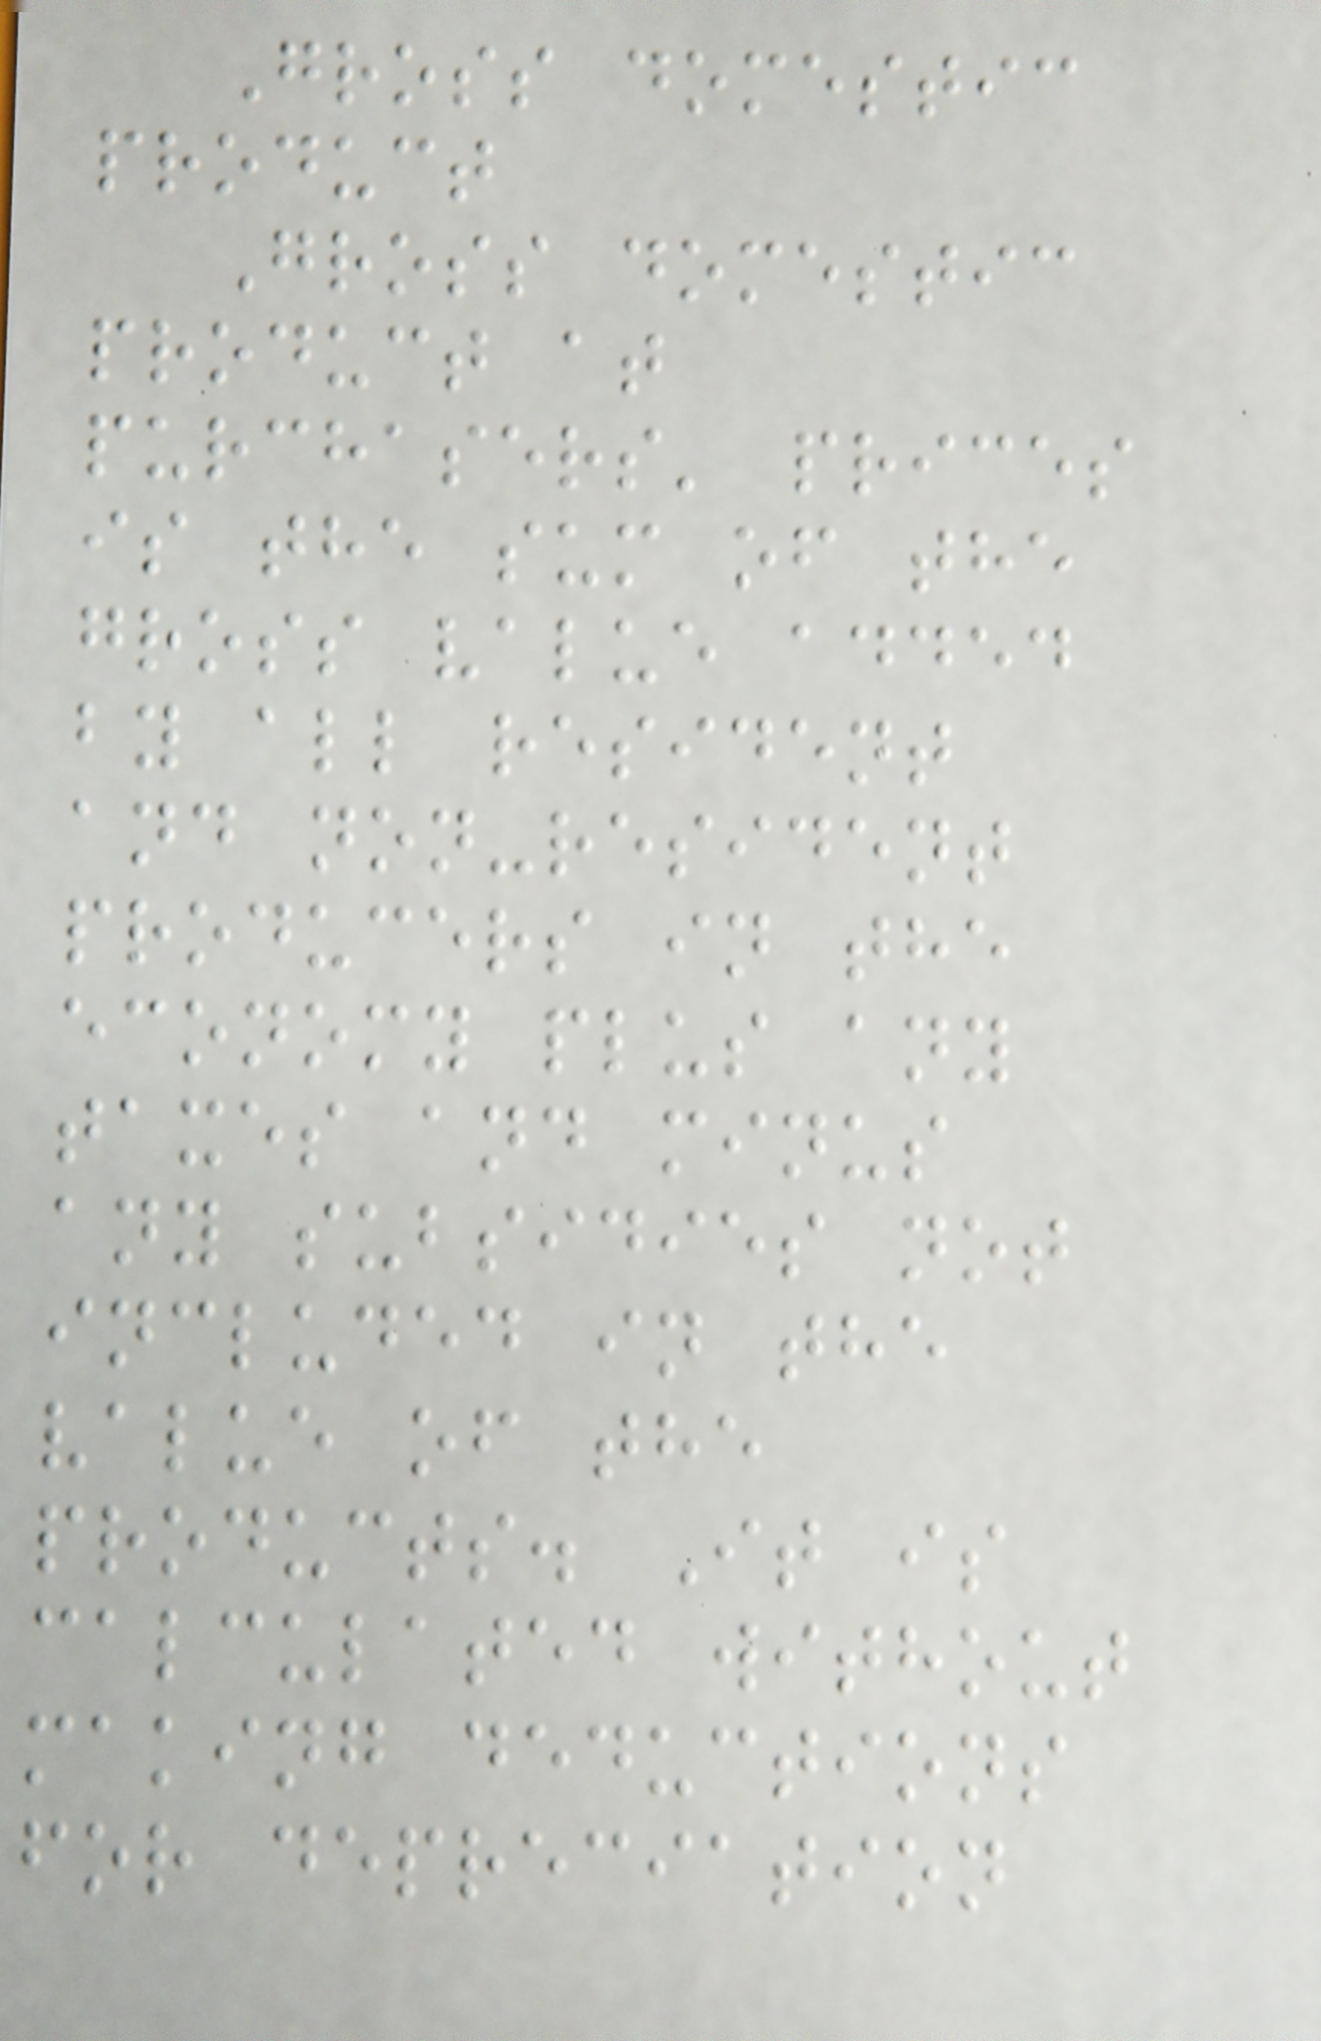Gross domestic
product
Gross domestic
product at
purchasers' prices
is the sum of the
gross value added
by all resident
and non-resident
producers in the
economy plus any
taxes and minus
any subsidies not
included in the
value of the
products. It is
calculated without
making deductions
for depreciation
